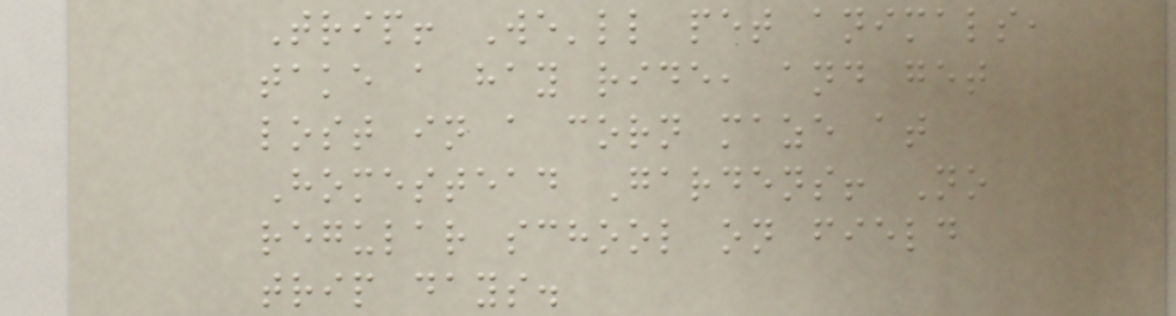Trip! We'll pet animals,
take a hay ride, and get
lost in a corn maze at
Homestead Gardens! No
regular school on field
trip days.
